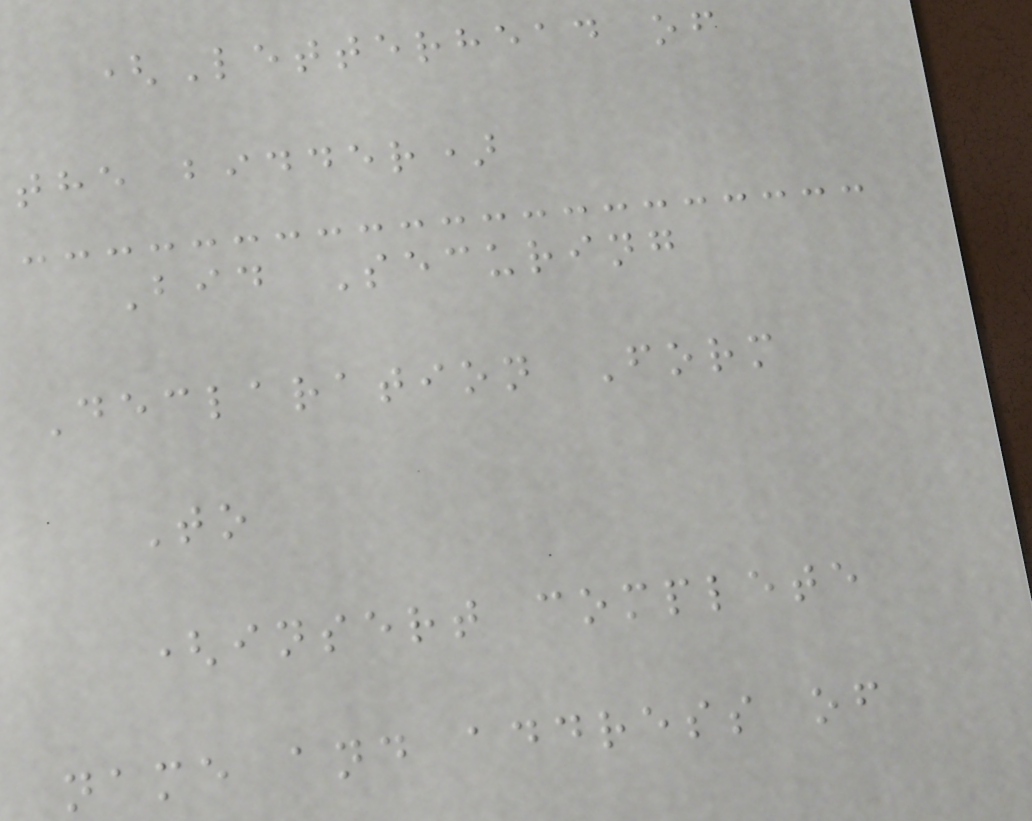(Letterhead of
the bidder)
Bid Securing
Declaration Form
To
(insert complete
name and address of
